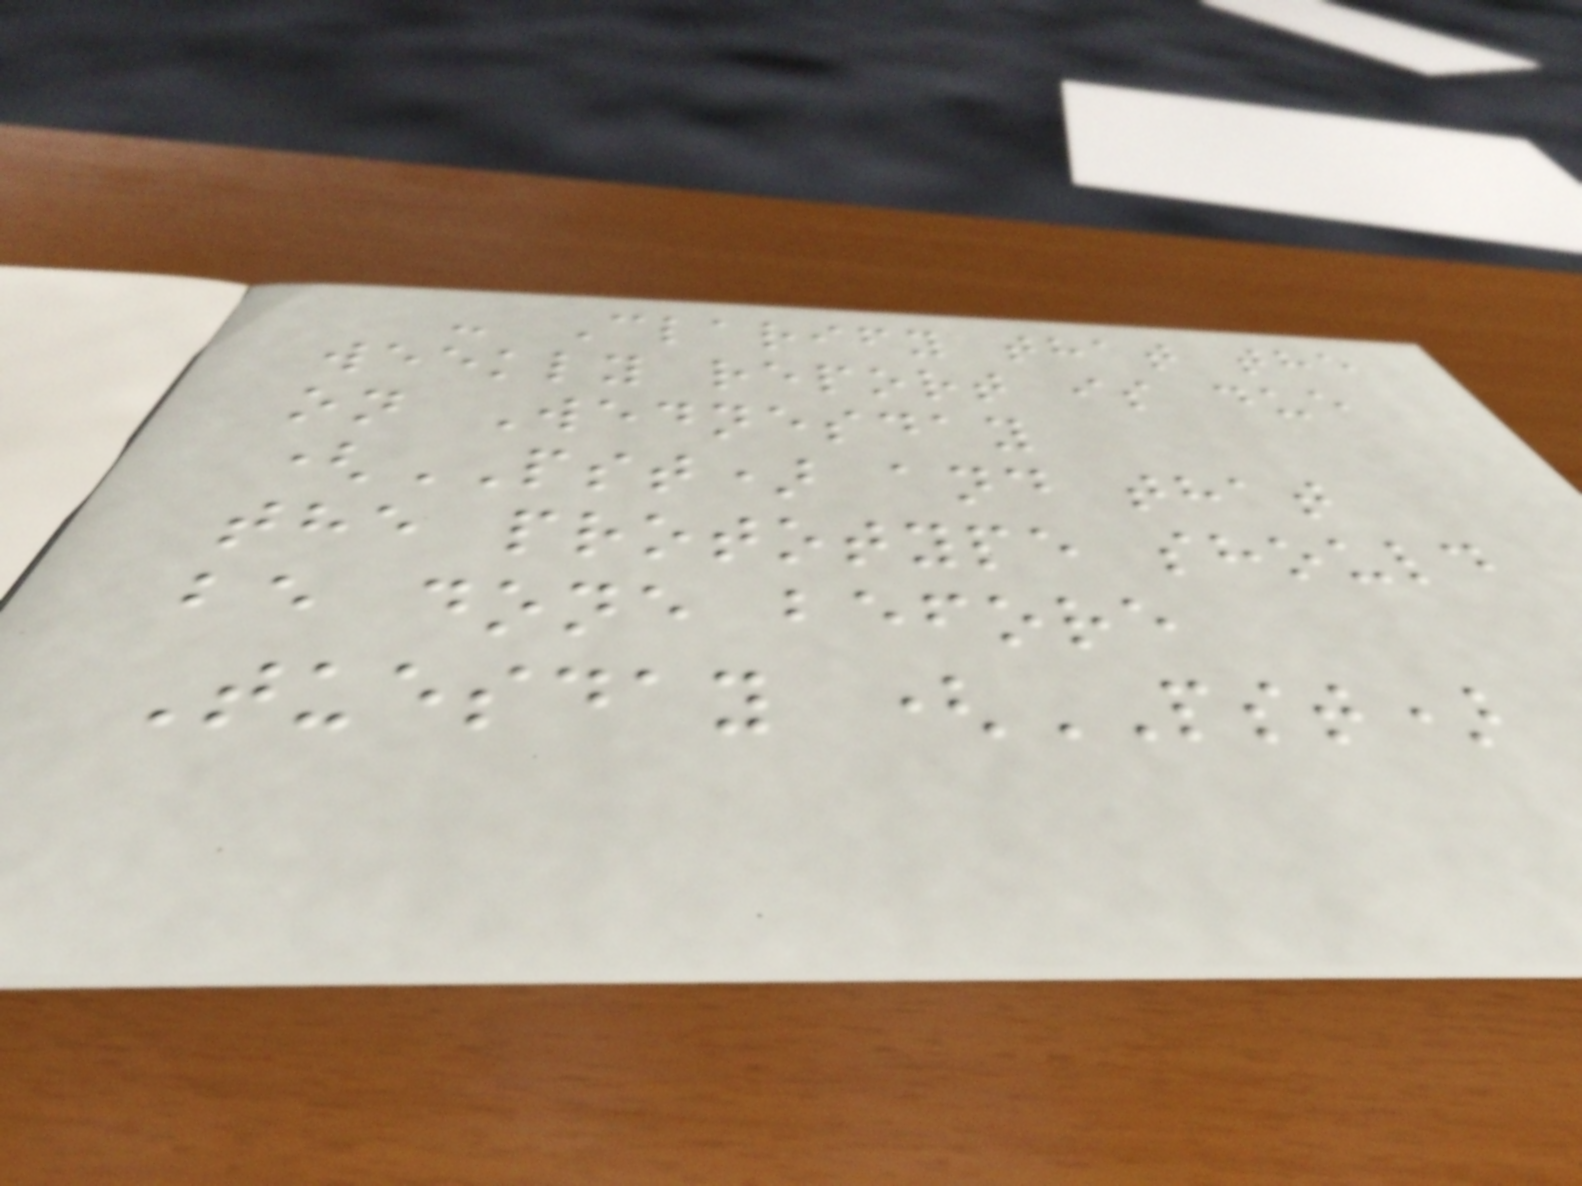- Clarify that the
weekly report is due
on Wednesday
(PST) and that
the prototype should
be done before
Tuesday (PST)
